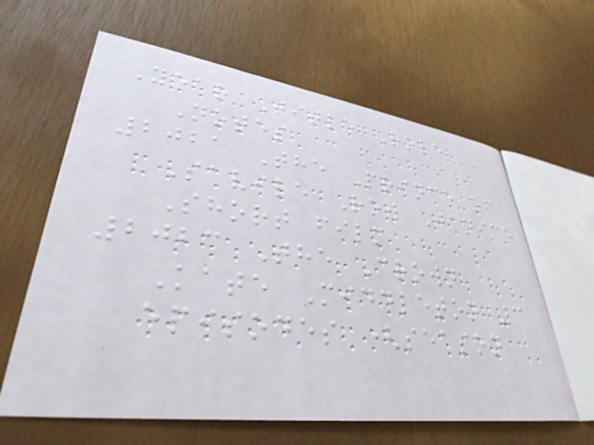Year Title Role
Notes
2021 The Prince of
Savile Row Janice
Short film
2023 The Crown
Kate Middleton 3
episodes (season
